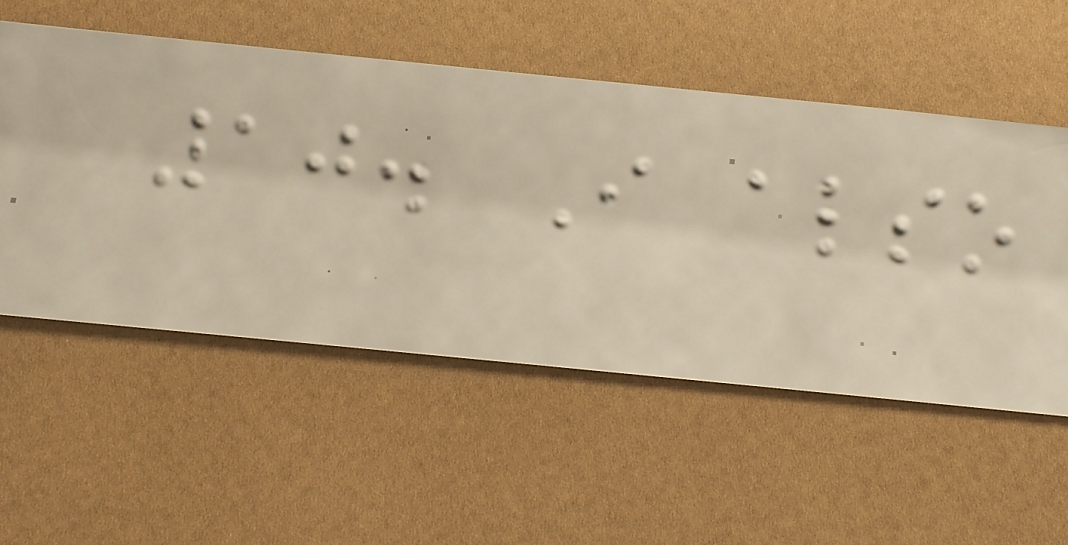10. I also
